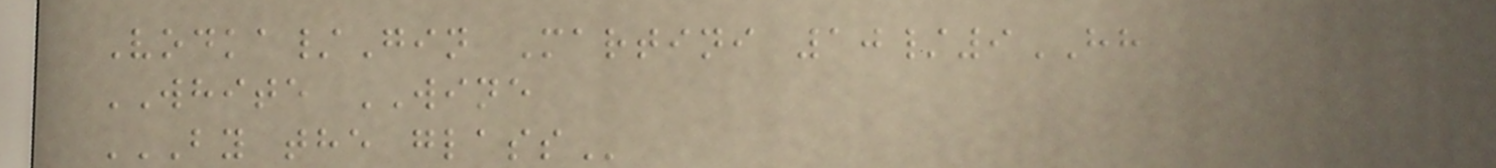Vodka/Gin Martini 10/9HH
WHITE WINE
BY THE GLASS
